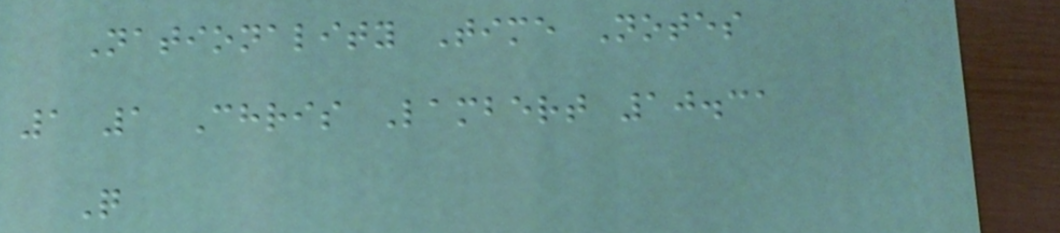Nationality Time Notes
1 1 Chris Lambert 10.31
Q
